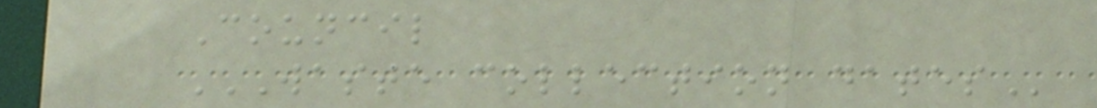Council
WASTE COLLECTION DATES
